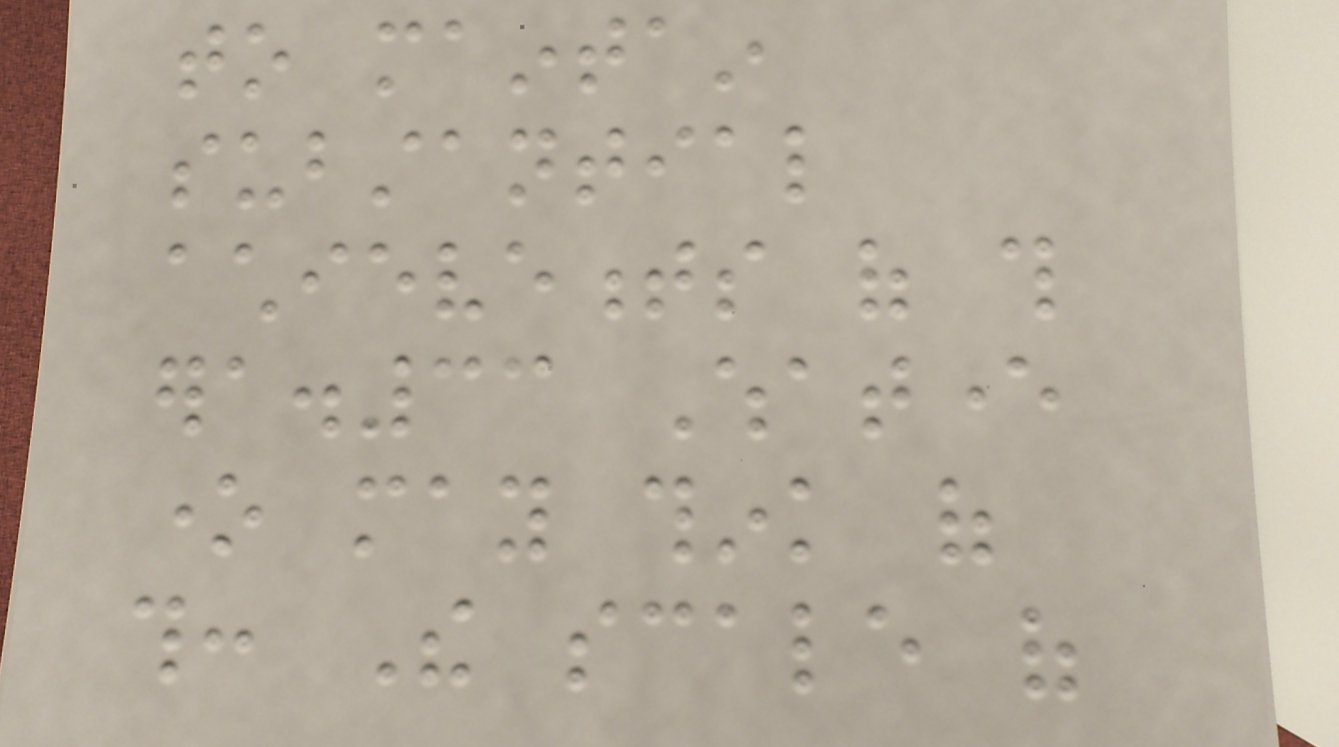to maintain
substantial
achievements of this
era.33 Whatever
one may think of
this: The scale of
